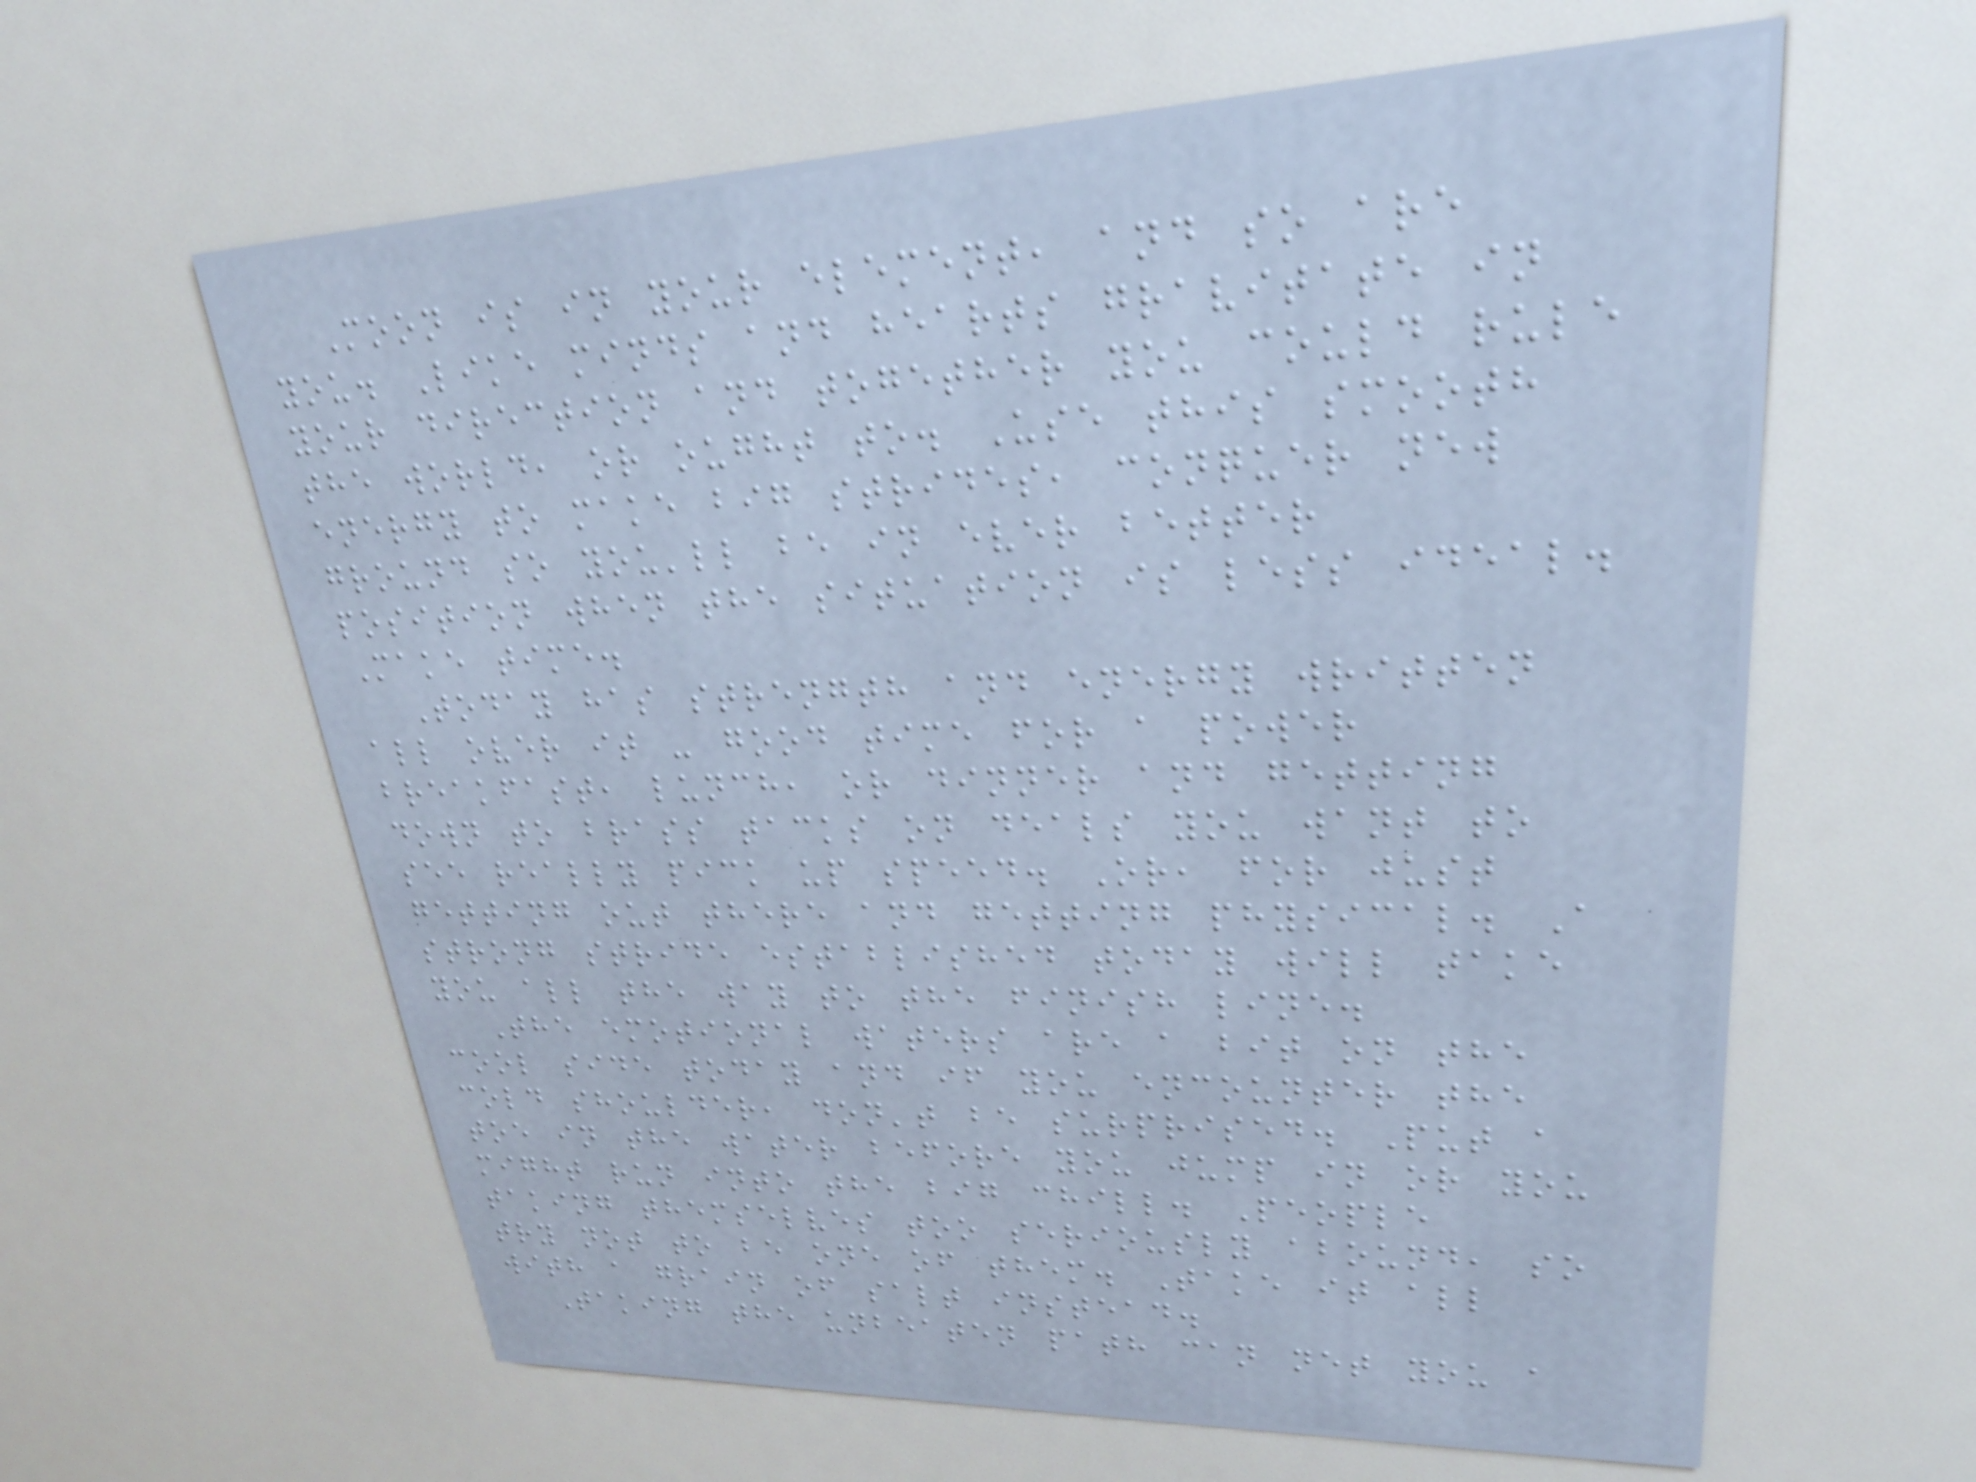Moon is in your element, and so are
you. Like minds and hearts gravitate in
your direction and together you could rule
the world, or ought to. Use this smooth
energy to make big strides, conquer new
ground so you'll be in ever better
position when the situation is less ideal.
Make time.
Today has strength and energy written
all over it - good time for a power
breakfast, lunch, or dinner and getting
down to brass tacks on deals you want to
see really pick up speed. Or, for just
getting out there and getting physical. A
strong stride established today will take
you all the way to the finish line.
The emotional waters are a bit on the
cool side today and if you encounter the
cold shoulder, don't be surprised. Put a
toe in the water before you jump in or you
might run into the big chill. People
taking themselves too seriously abound, so
try not to be one of them. Take it all
with a grain of salt instead.
Taking the unbeaten path can net you a
